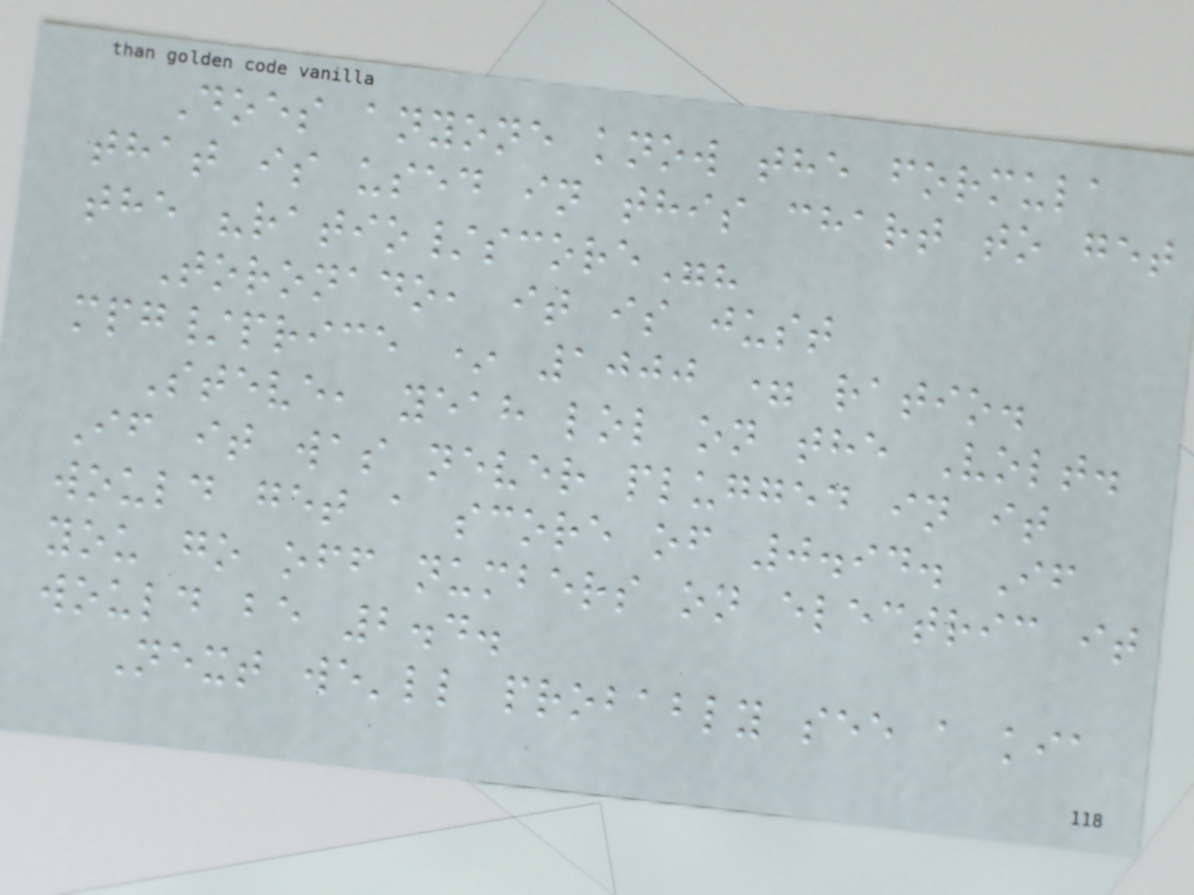Does anyone know the formula
that is used in this chart to get
the "ratio/score"?
Toronado, it is just
mpg/price * 1000 = ratio.
Steve, yeah lol on the Volt.
If it was never plugged in it
would get a score of 0.94. If
you go off numbers on electric it
would be 2.4.
Next we'll probably see a kia
